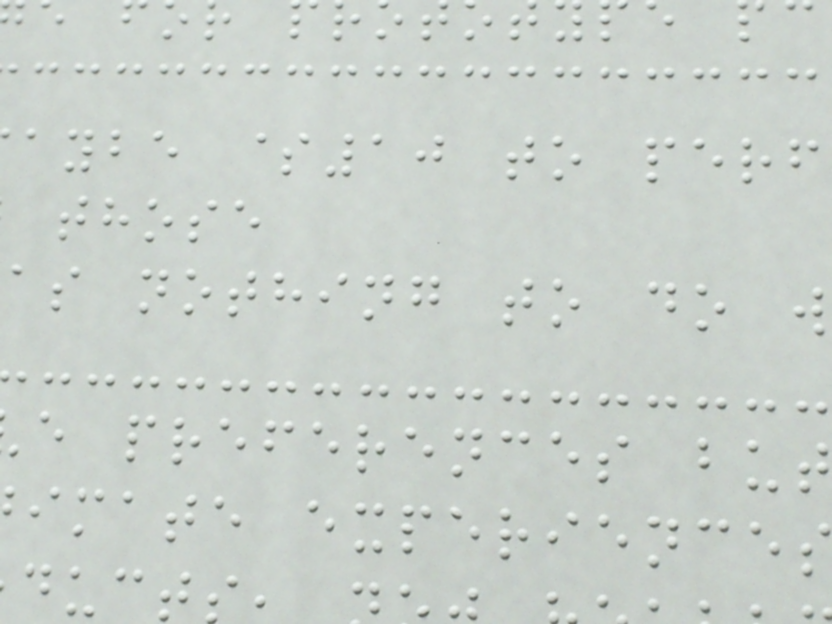aybe $10 to perf
those
as nothing to do w
e preferences but
imate experience
